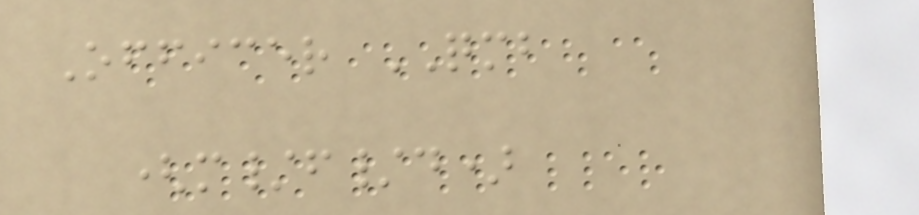Officer QMB
(m/f/d)
